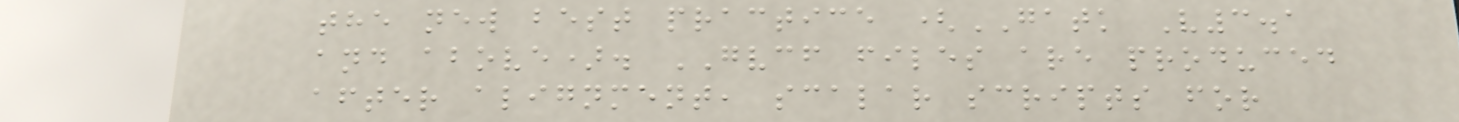the new best practice (GATK V3.1
and above). GVCF files are produced
after alignment, scalar scripts for
